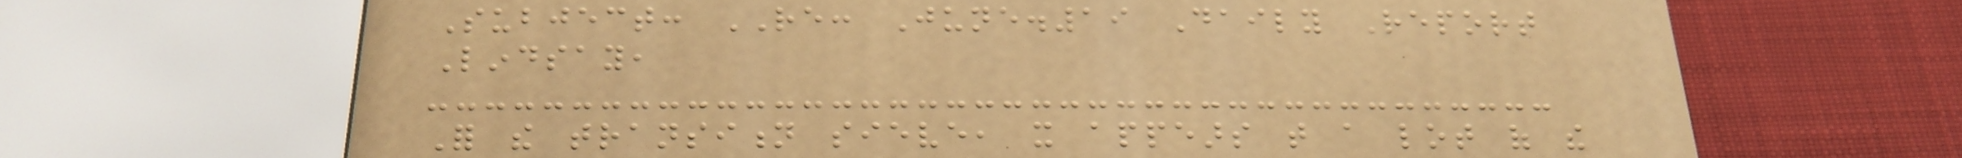Subject: RE: June.19 Daily Report
Lindsay,
For the transition sieve, it appears that a lot of the
